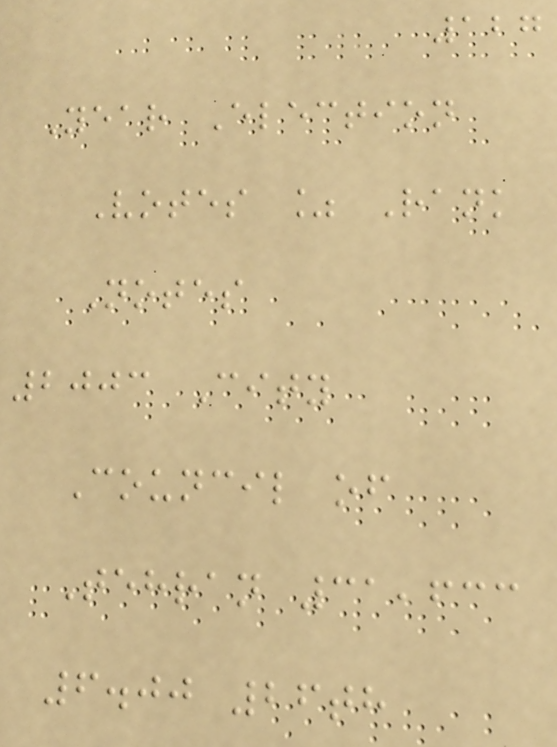127
Year Election
Votes % Rank
Notes
2003 City
Council of
Tehran 31,633
6.00 26th
